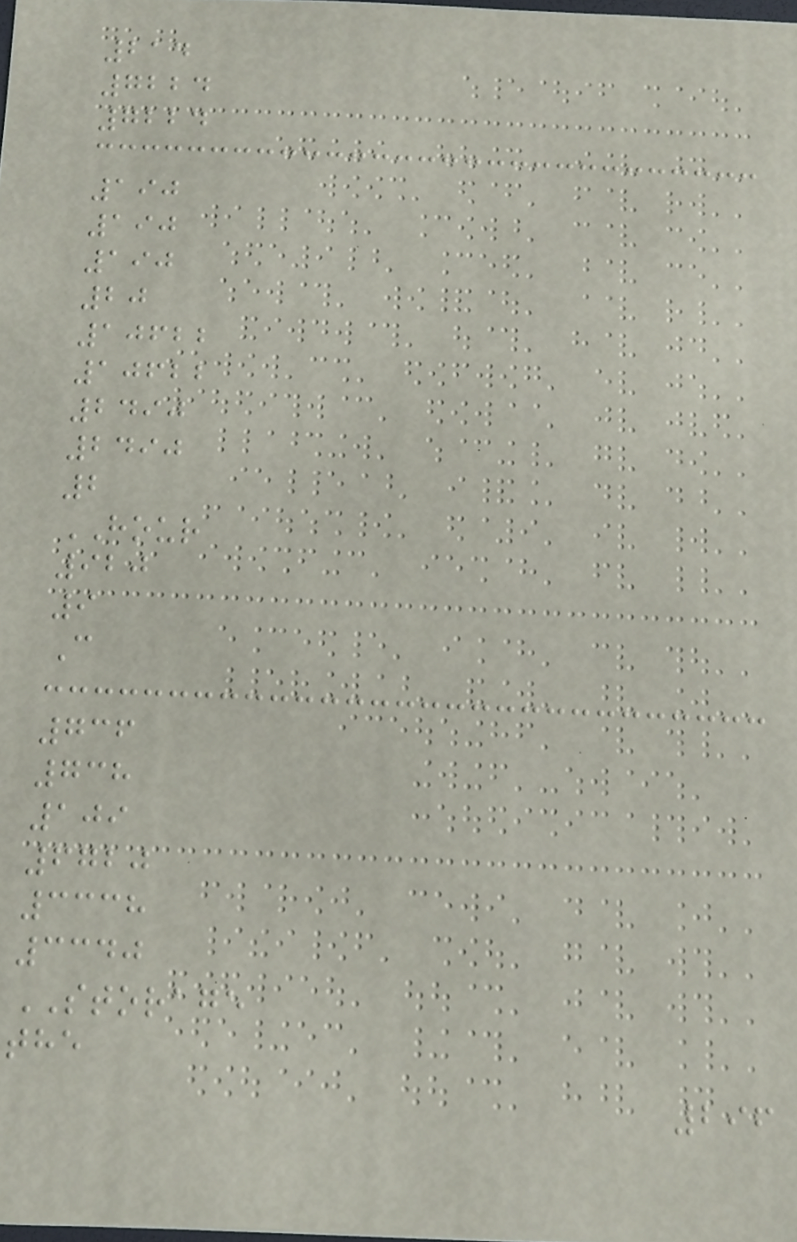214
7224
7224
190
190
190
20
10622
10622
2490
2490
2
HOUR
920
9
C
736
738
109
6720
3338
3340
STORAGE
the
296
